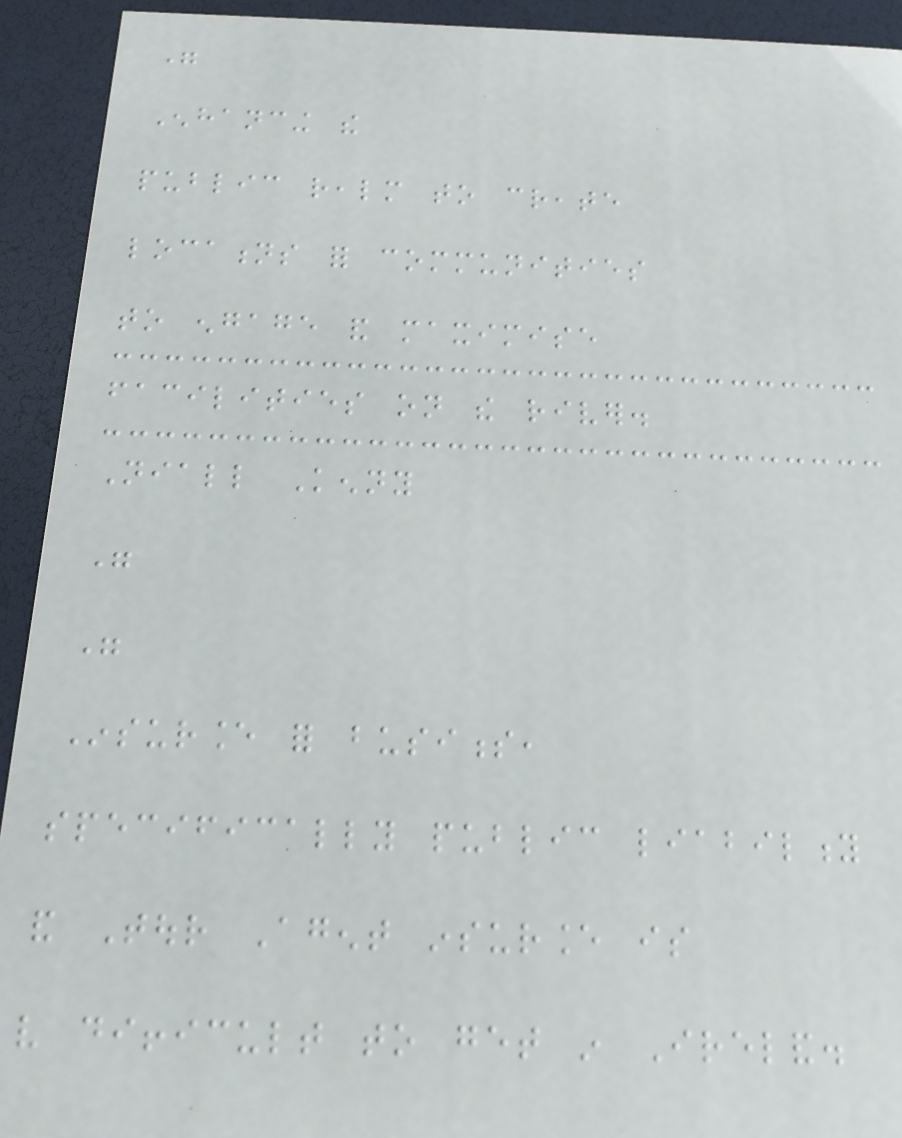"
Enhancing the
public realm to create
locations for communities
to engage and maximise
facilities on the river.
Niall Kenny
"
"
Insurance for business,
specifically public liability
and Tour Agent insurance is
very difficult to get in Ireland.
